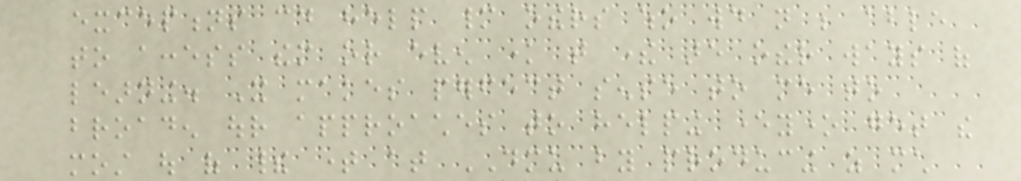exceptions could help many others who would not be able
to access them or even know that there are other ways of
learning. It makes perfect sense to me to
broaden our approaches to helping everyone get the
most out of their time at DMU by producing as much
